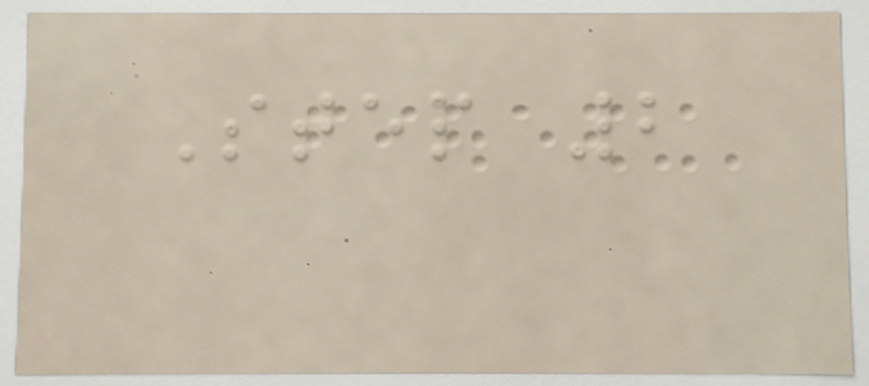Step 2
